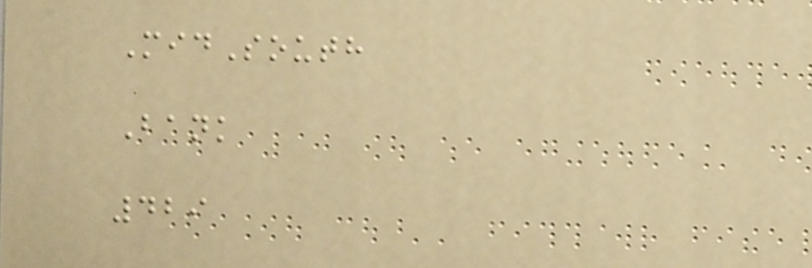MidSouth
Bank
429
